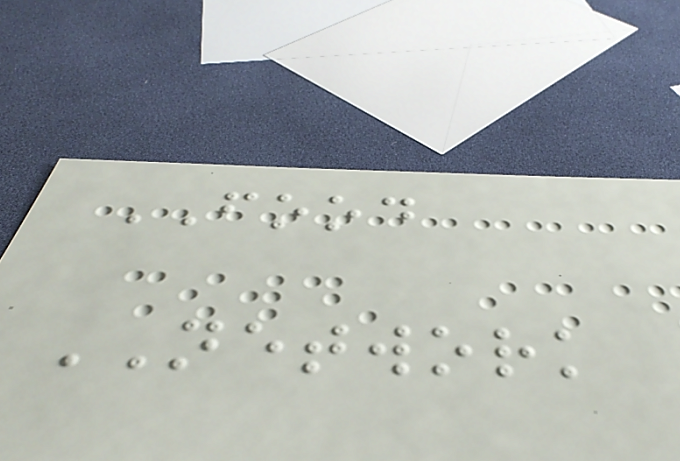FOOD
NETWORK
